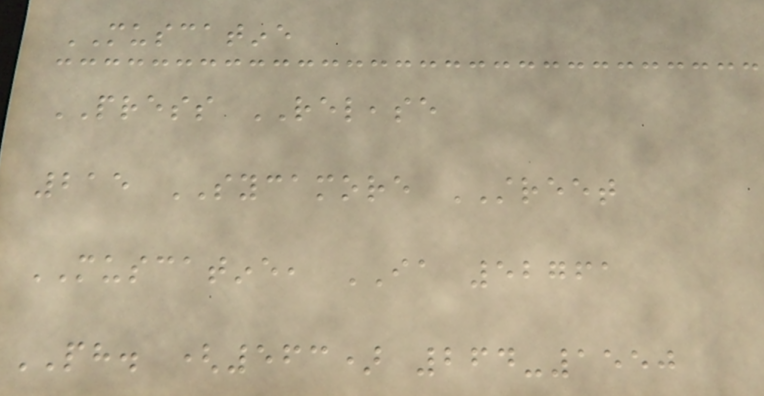MUSCATINE
PRESS RELEASE
215 SYCAMORE STREET
MUSCATINE, IA 52761
PH. (563) 264-1550
